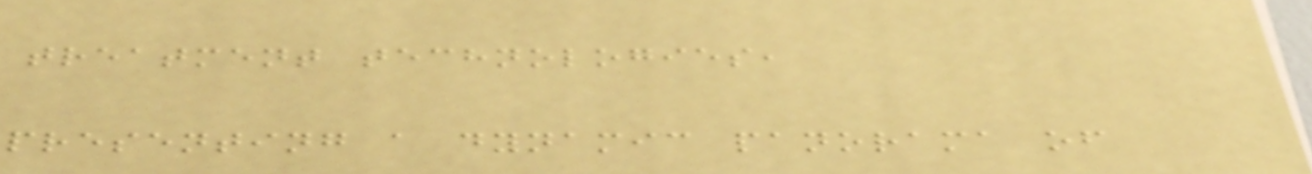treatment technologies,
presenting a dynamic panorama of
